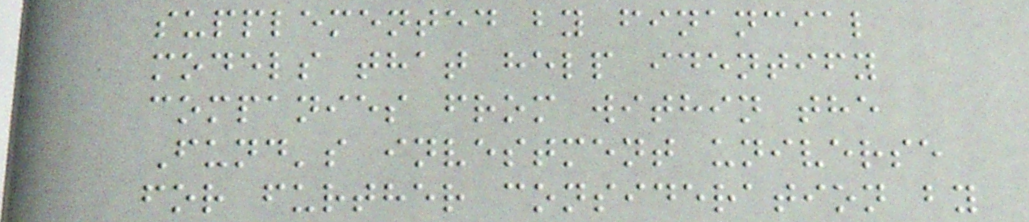supplemented by financial
models that help identify
companies from within the
Fund's investment universe
for further consideration by
